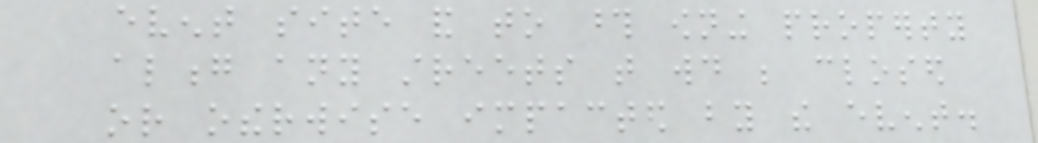event site and to those owning property
along any streets that would be closed
or otherwise impacted by the event.
